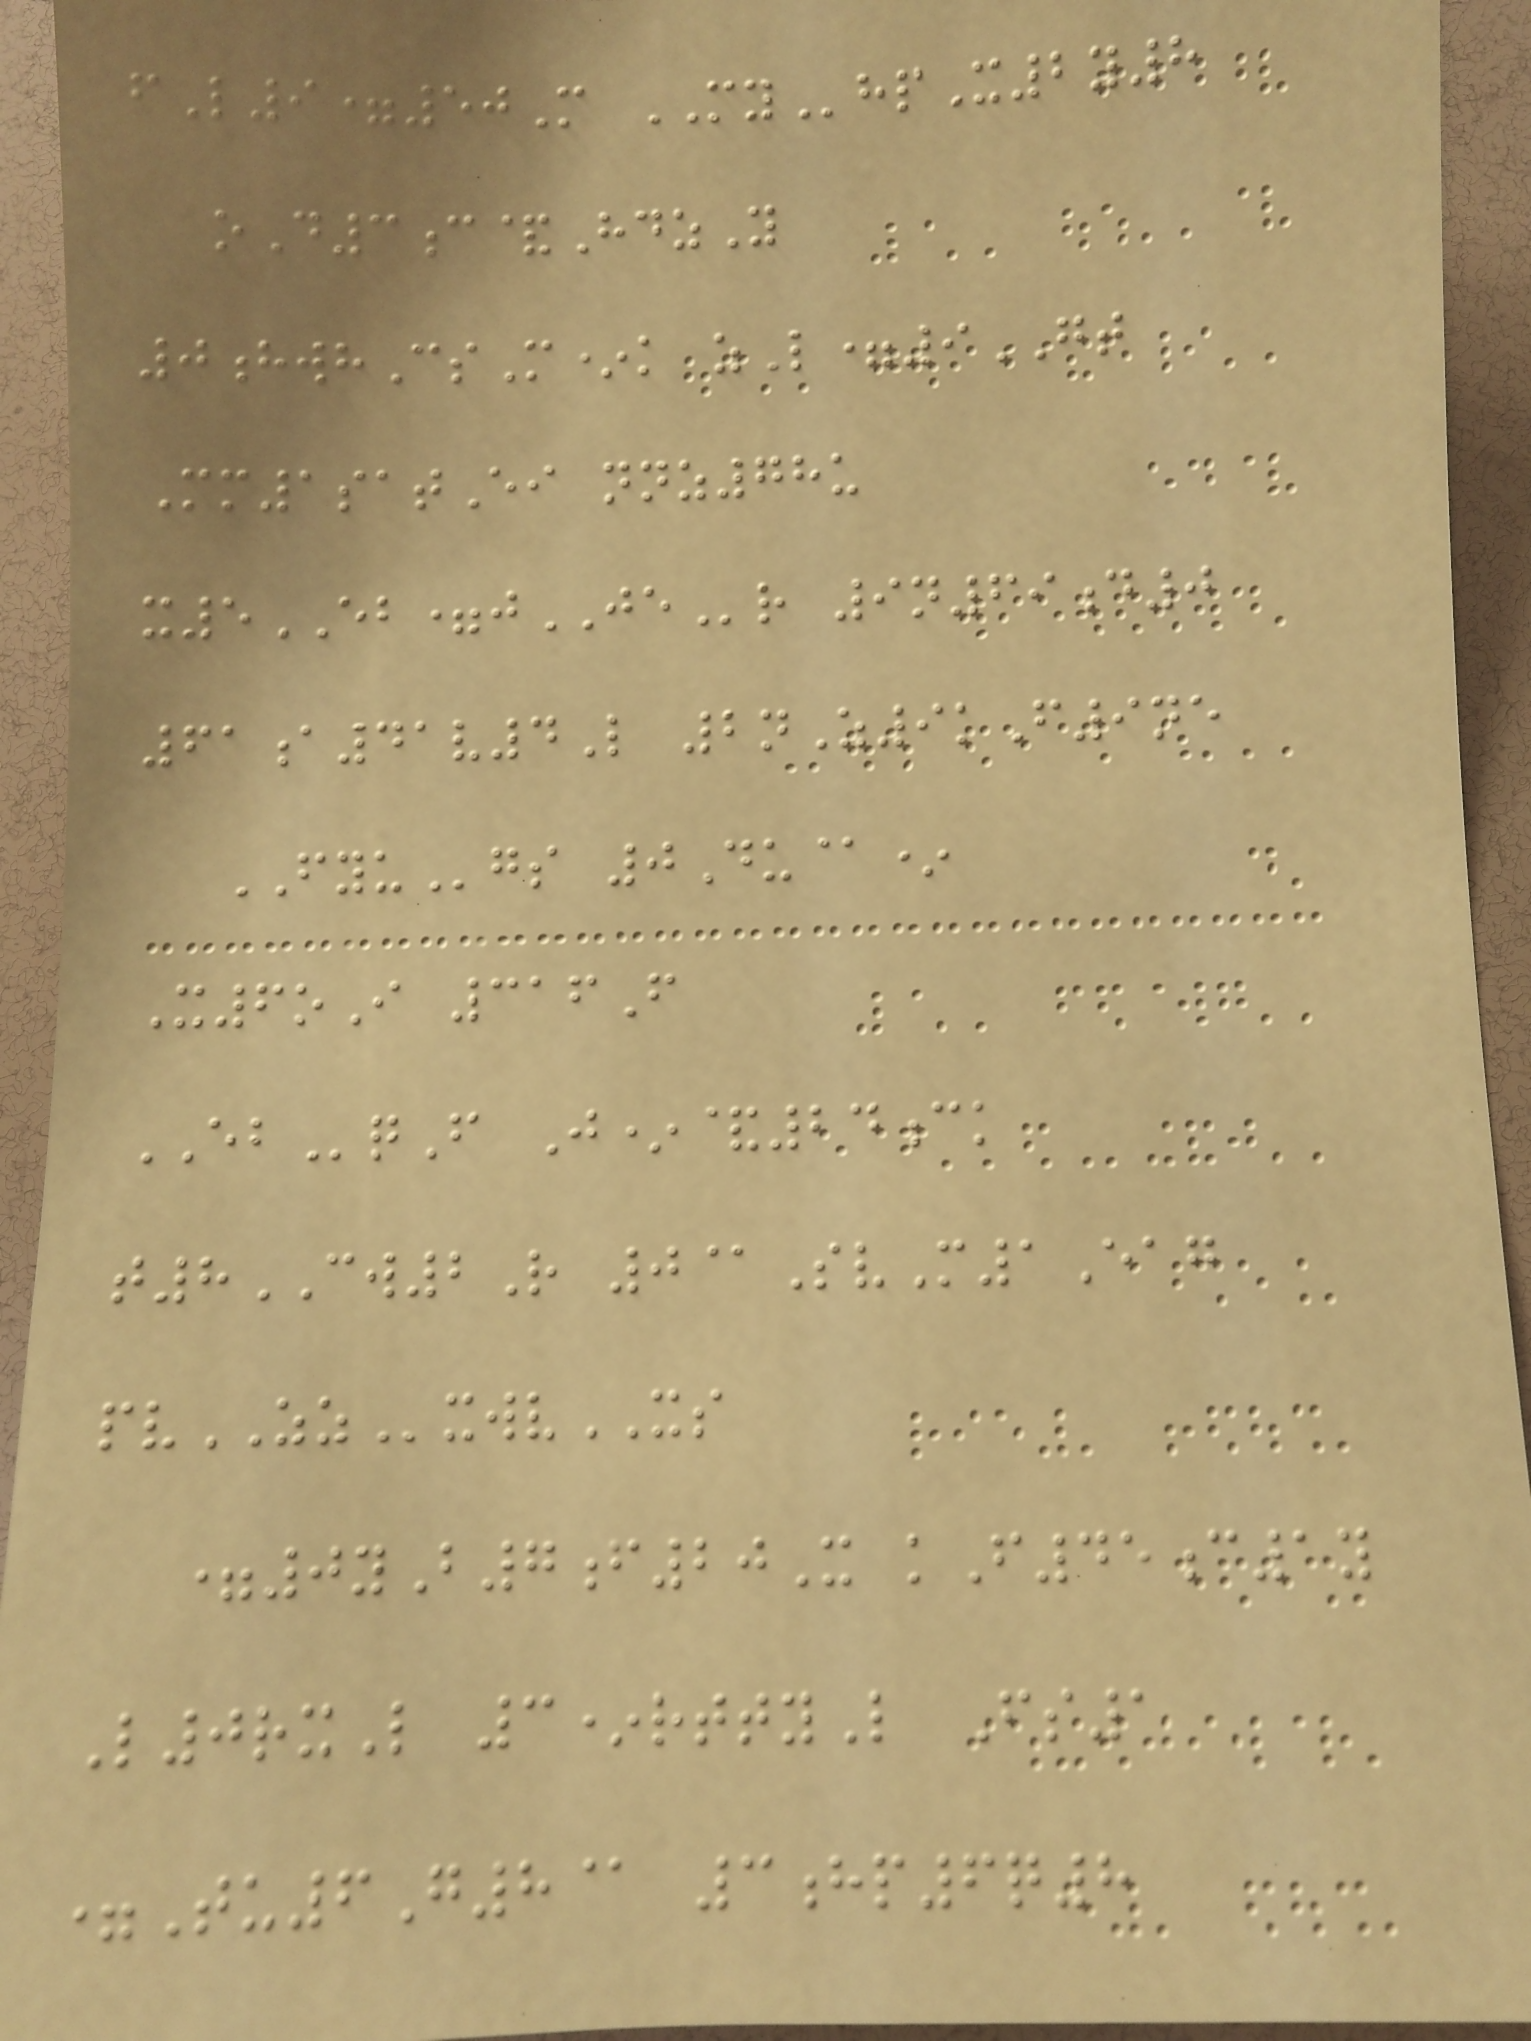fL9=50M MYhpX2y8
oD3c&HdzY
0hwhCsM*k zL=9GT
Mm1satEi nnz78u
x5EB=jJEr 9n69d0
61a41v4L 2nZ9kF9ne
FYUgs 0Du@*
X6oI 316F
EBqF J*&24ck
t8CW2R 0@SvM1Eag
pvZZxwvXS
=0yB7f20X kF45c1y
L0rxL 3*rttyL Fs1
=Tu6G8@ 3hp6q8
